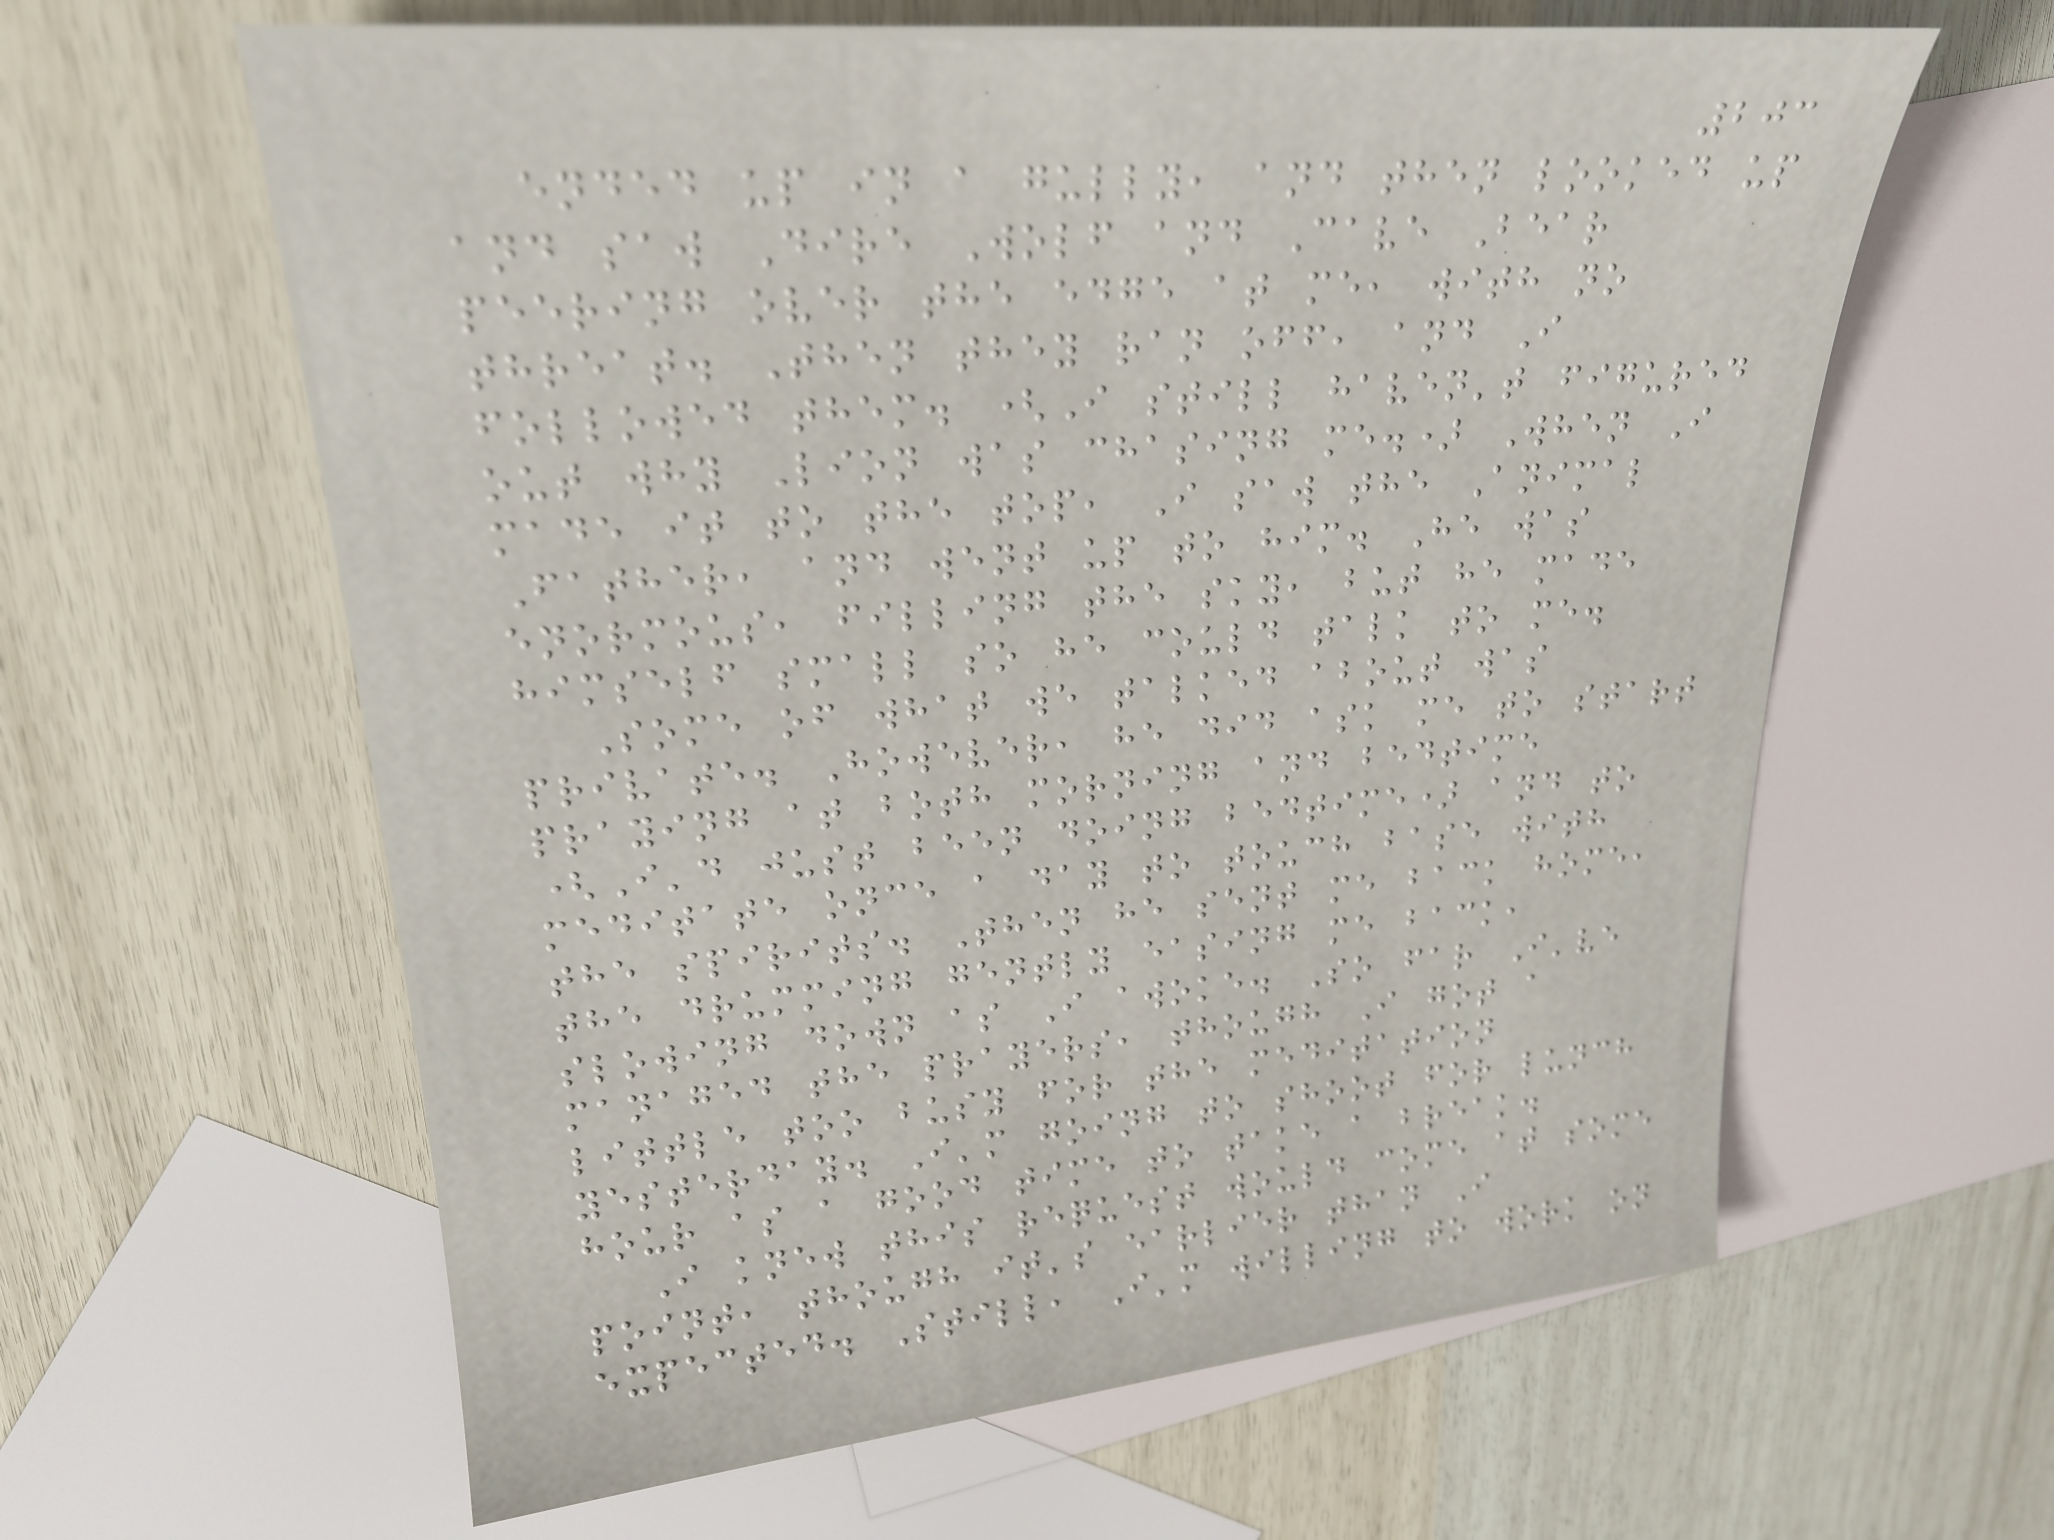203
ended up in a gully, and then looked up
and saw Dire Wolf and Cave Bear
peering over the edge at me, with no
threat. Then they ran off, and I
followed them. (I still haven't figured
out why Lion was chasing me.) When I
made it to the top, I saw the Animal
Father, and went up to him. He was
enormous, filling the sky, but he made
himself small so he could talk to me.
Some of what we talked about was
private. However, he did ask me to start
praying at both morning and bedtime
(I'd just been doing bedtime) and to
meditate once a day to touch base with
the spirits. Then he sent me back home,
the drumming gently easing me back,
slowing down as I awoke. So far I've
managed the prayers, though I got a
little too busy for the meditation
yesterday. I'm going to shoot for lunch
hour as a good time to take a break.
I knew this request would come at some
point, though it's earlier than I
expected. Still, I'm willing to work on
